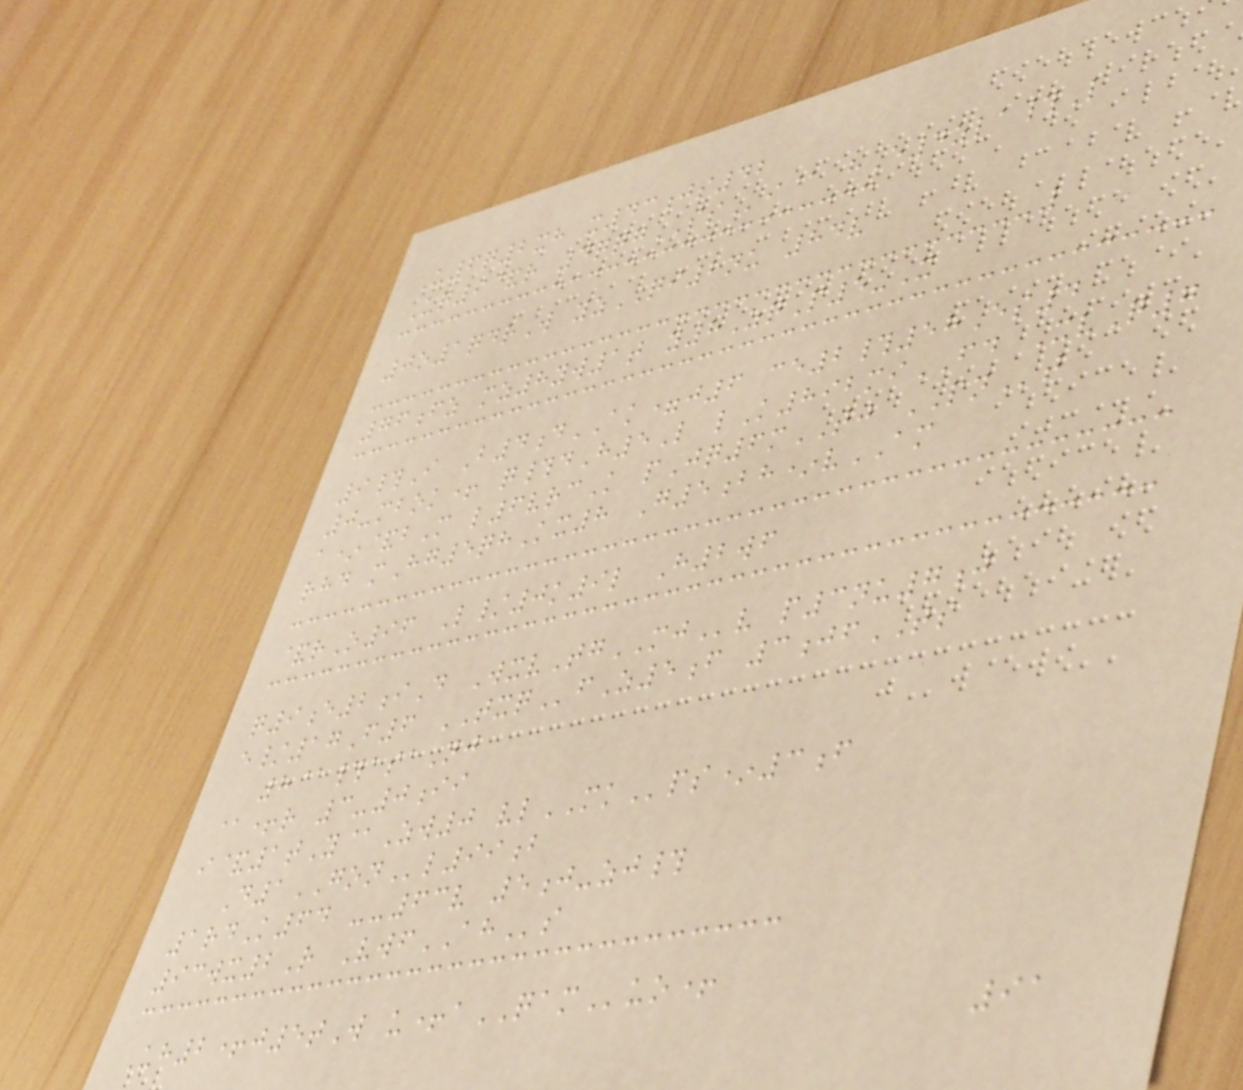U6q2xh x43js42
Uq9&r 4qqgSSi@ hE4zla#L
0o1qdrW yzQI2nu 84v
76fz mz8yw1t y8ZqP5-X
9#I B4dAK=j6 ce2#58Es4
0-mbok+ q#dH5L lK892miFD XvQ7
a*&bM l6vrcK pJq6mTJ PNt
rhd mHg5qhKx8 G5bh*vAM
&rO96 L/0k9l H2wf
q9e2iD WxvTgMJv p3nu7j
e/17F6 TXQfZ5f 3jfTS
8@#asaNj
@+r 3-0ii
i&1tY@Zw0 vlMKps*3f
D1GONl99b
1rdK64 --63v 5j-zj#
93wx2R VwfAHs
Uh2+j5tW u+aQAMuo+
91
